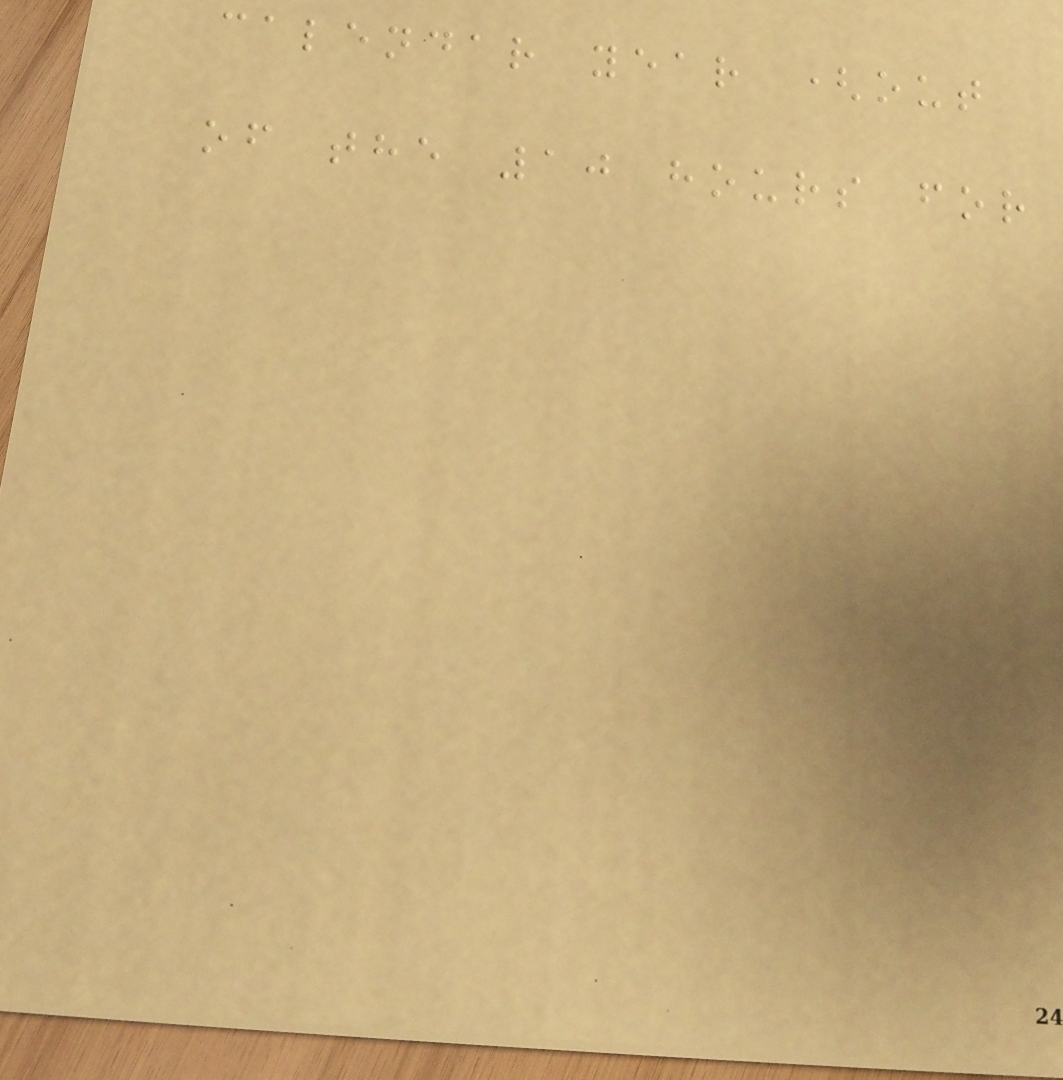calendar year (out
of the 10 hours for
